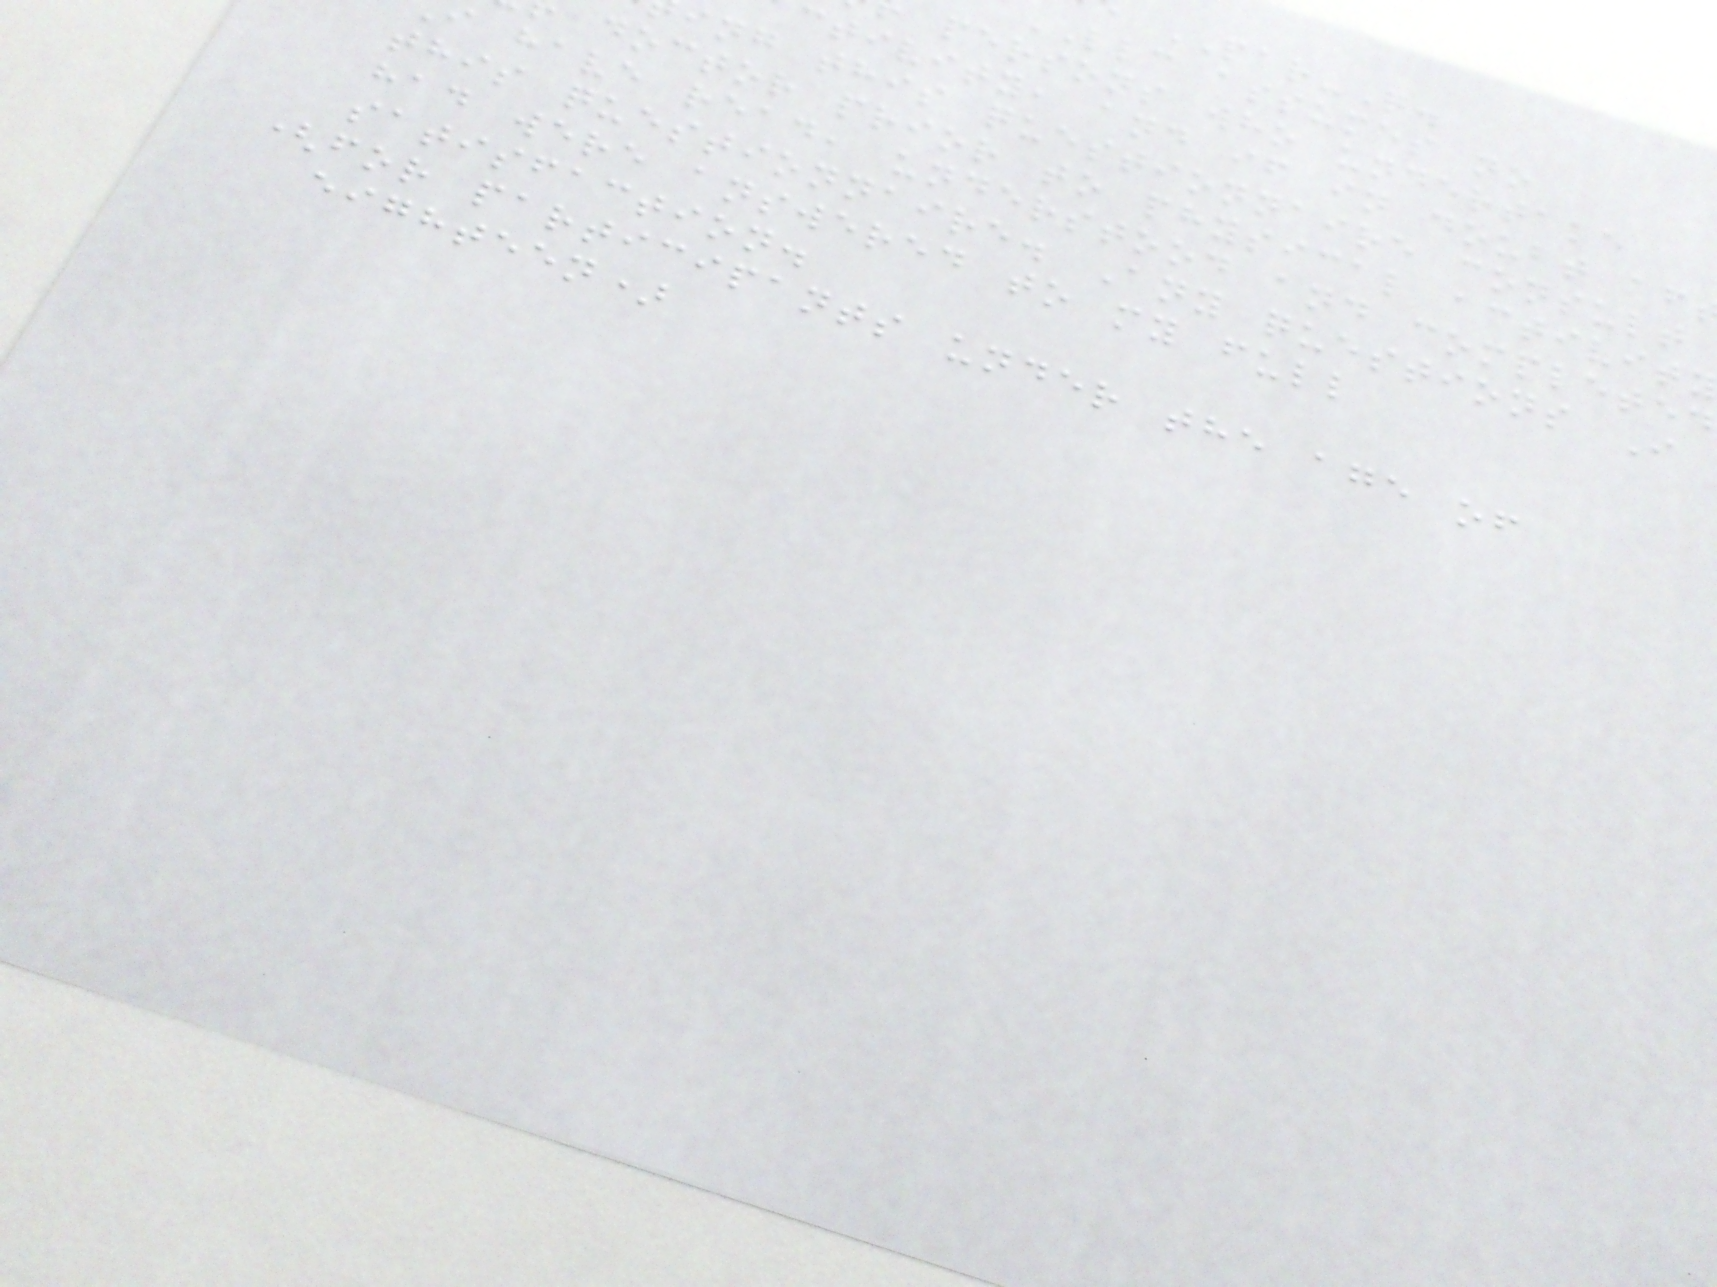PAR-Q.
LLC assumes no
persons who undertake
ctivity, and if in doubt af
ing this questionnaire consult
doctor prior to physical activity
i have read, understood and completed
this questionnaire. Any questions I
had were answered to my full
satisfaction.
(for participants under the age of
eighteen)
